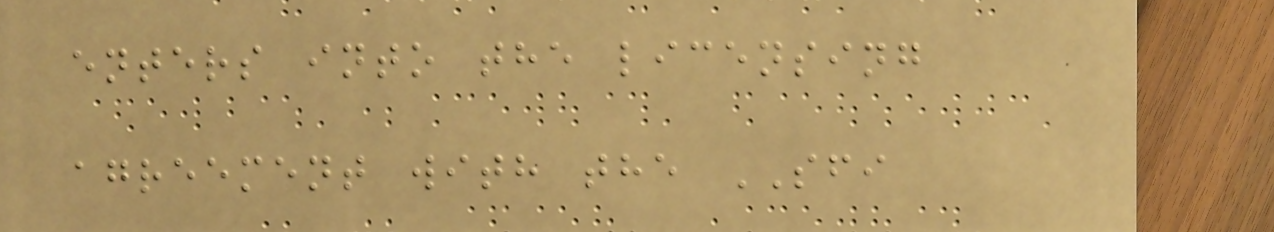enters into the licensing
agreement with the SFI
